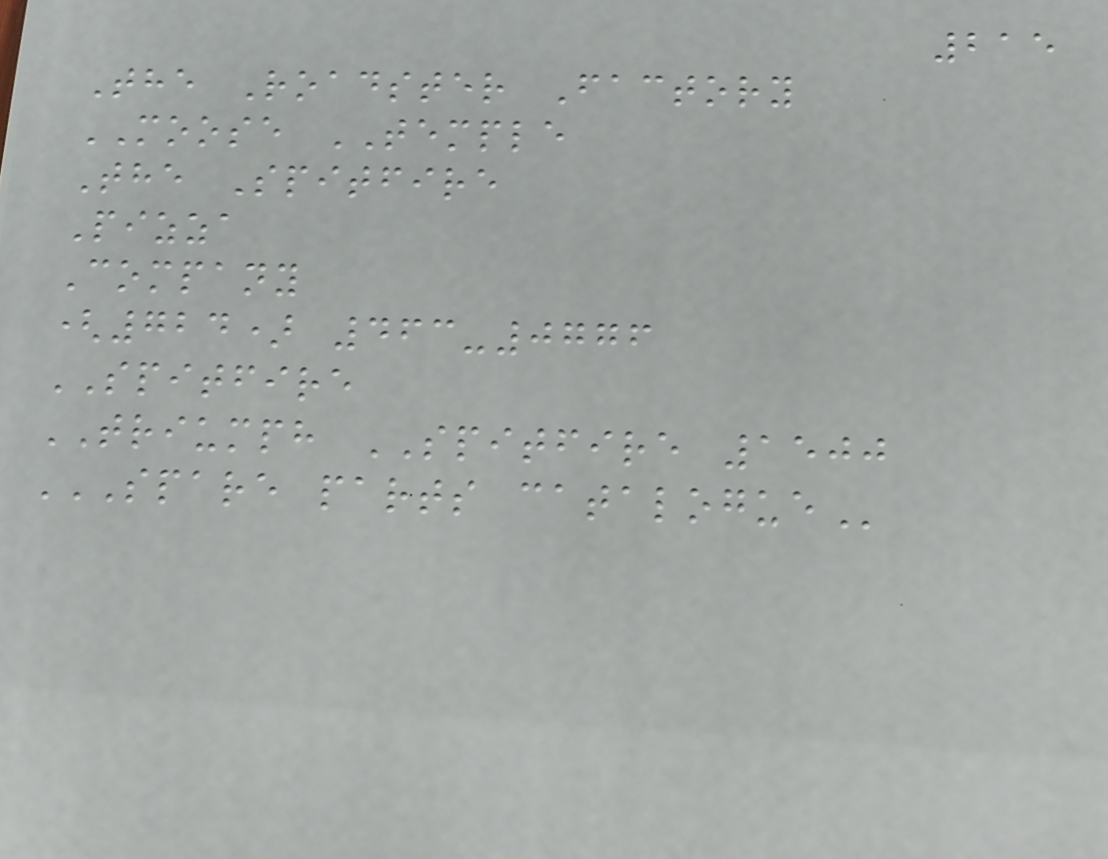215
The Roadster Factory
MOOSE TEMPLE
The Spitfire
Pizza
Company
(724) 463-0776
SPITFIRE
TRIUMPH SPITFIRE 1500
SPARE PARTS CATALOGUE
